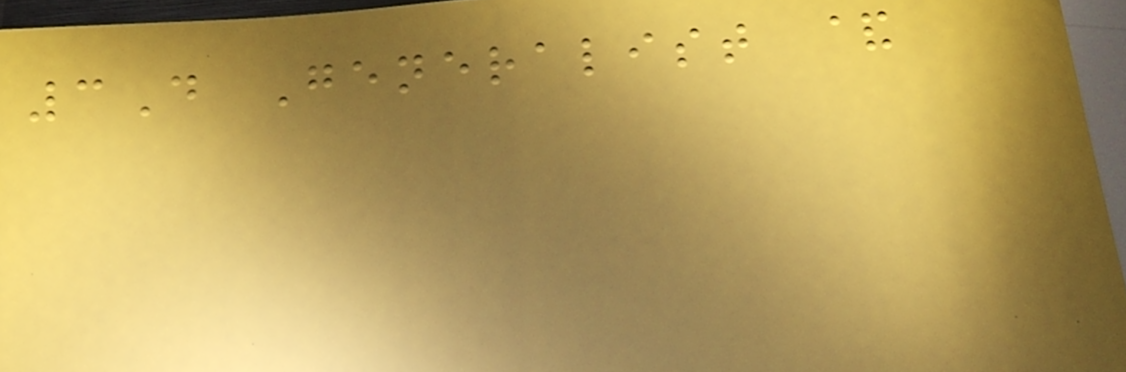3D Generalist &
